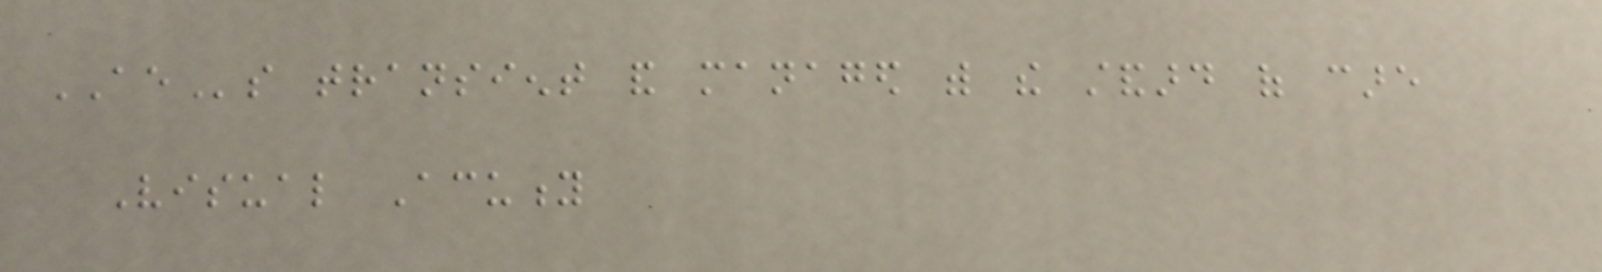AEs transient and managed with the standard of care
Visual Acuity
